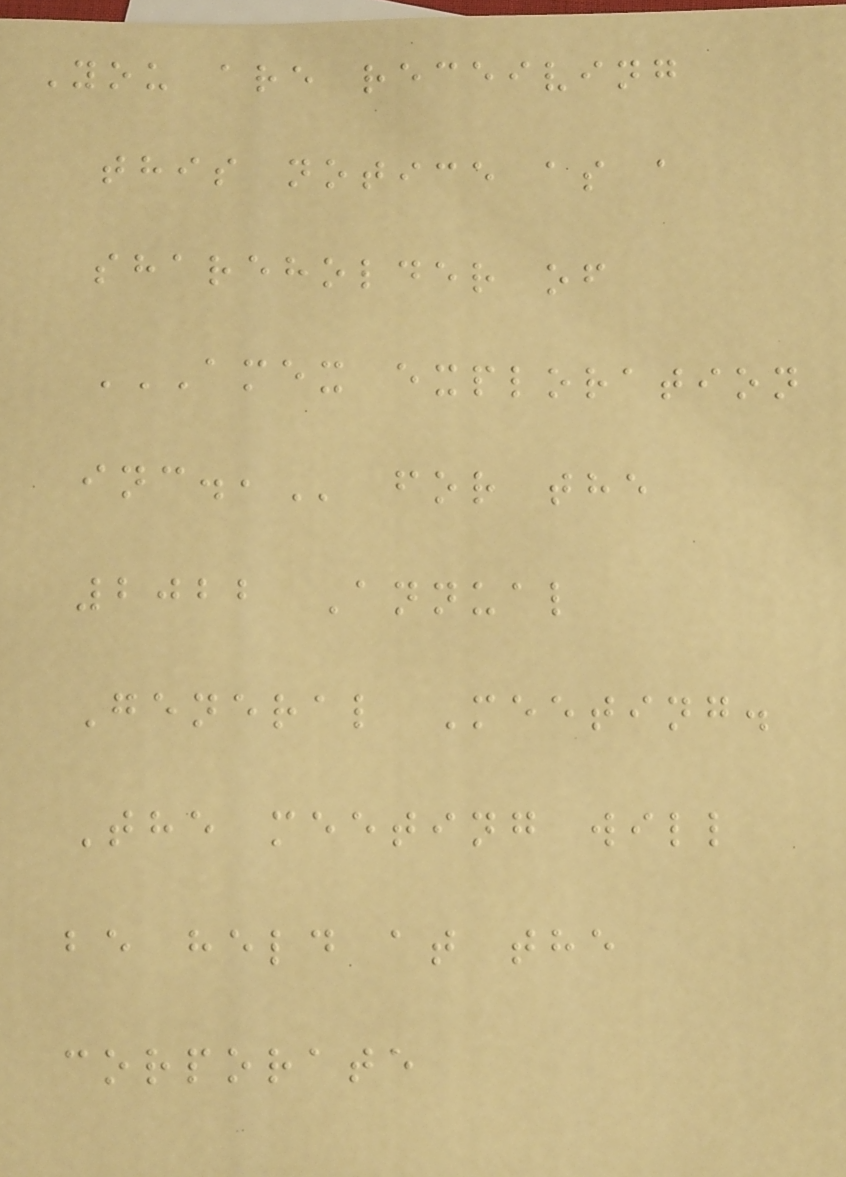You are receiving
this notice as a
shareholder of
AMEX EXPLORATION
INC., for the
2022 Annual
General Meeting.
The meeting will
be held at the
corporate
